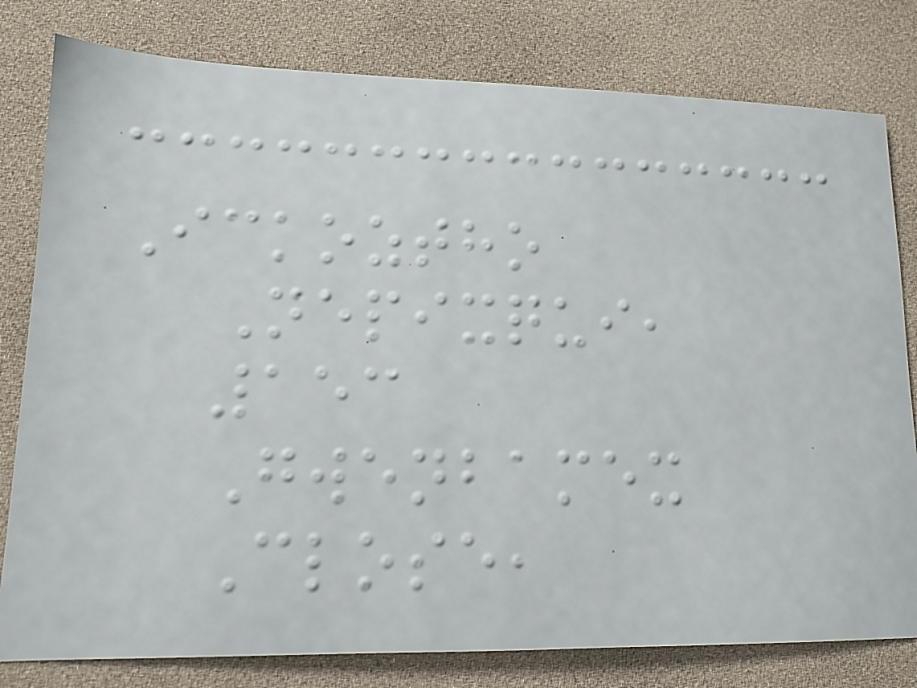Ickoztho
Nepixqui,
153
Gwenbamex
Close,
